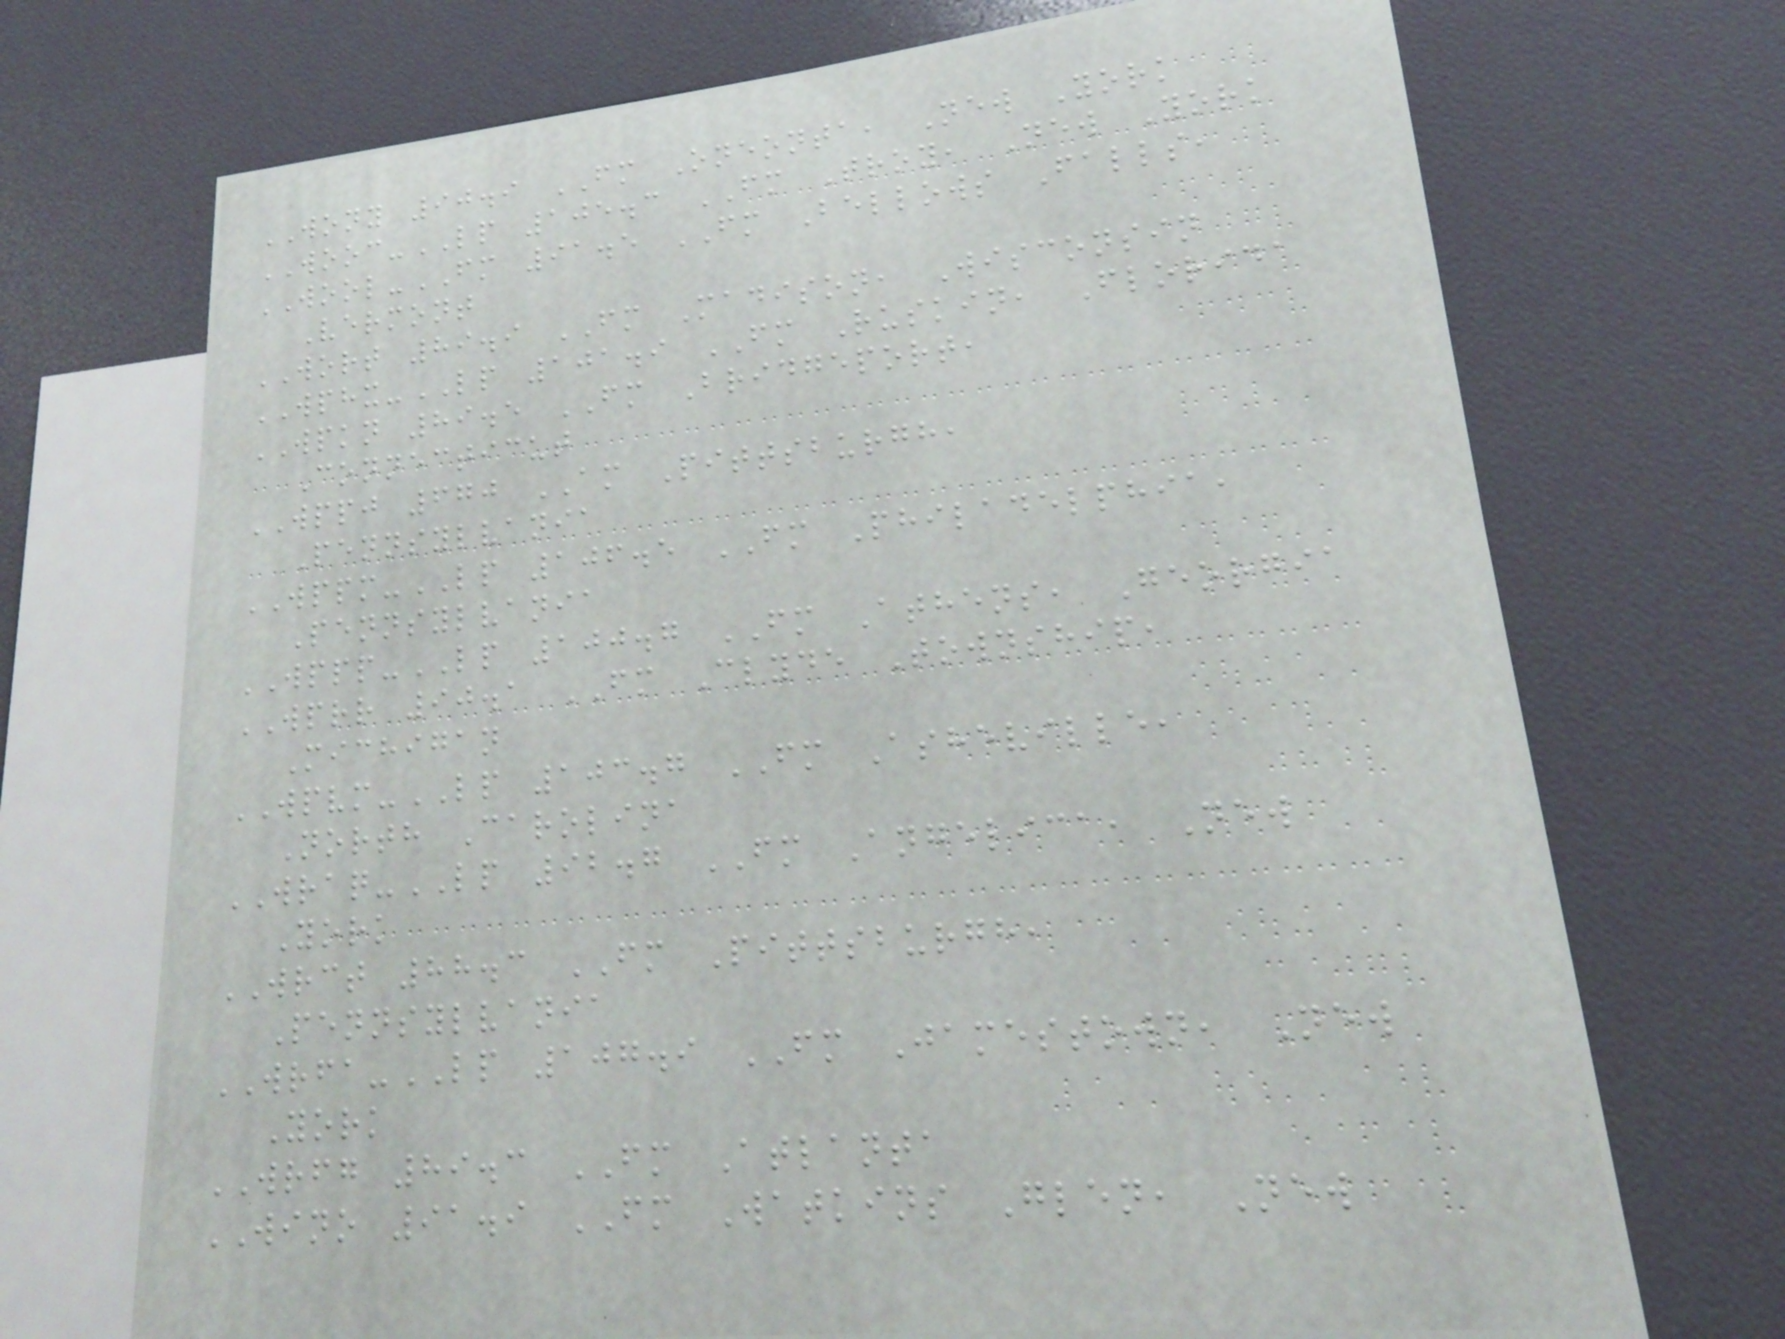WONY 90.9 FM Oneonta, New York
WOOC-LP 105.3 FM Troy, New York
WOOL-FM 91.5 FM Bellows Falls,
Vermont
WORT 89.9 FM Madison, Wisconsin
WPHX-LP 101.9 FM Ruskin, Florida
WPKN 89.5 FM Bridgeport,
Connecticut
WPPJ 670 AM Pittsburgh,
Pennsylvania
WPPM-LP 106.5 FM Philadelphia,
Pennsylvania
WPPP-LP 100.7 FM Athens, Georgia
WPRR 90.1 FM Clyde Township,
Michigan
WPVM-LP 103.7 FM Asheville,
North Carolina
WRAQ-LP 92.7 FM Angelica, New
York
WRCT 88.3 FM Pittsburgh,
Pennsylvania
WRFA-LP 107.9 FM Jamestown, New
York
WRFG 89.3 FM Atlanta
WINO 91.9 FM Watkins Glen, New
